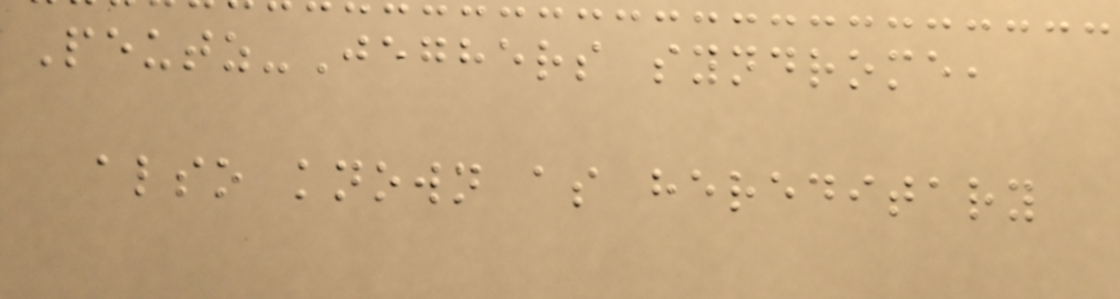Peutz-Jeghers syndrome,
also known as hereditary
